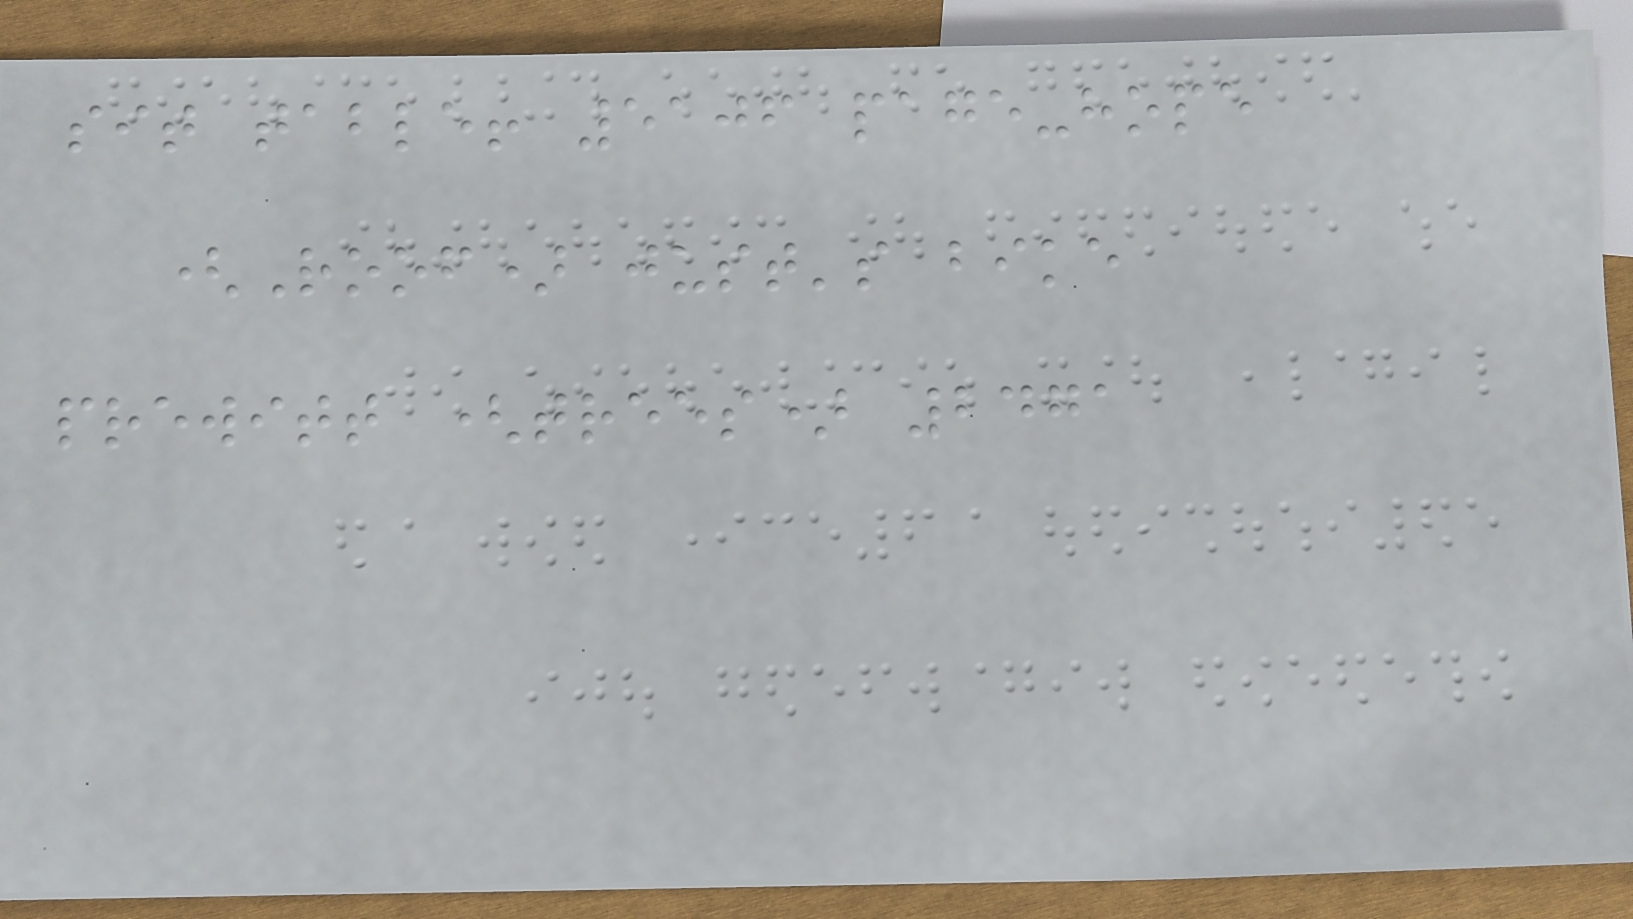sit table! 5106 page-hope
(Roof) just's bike
prewitt (trees) 2471
